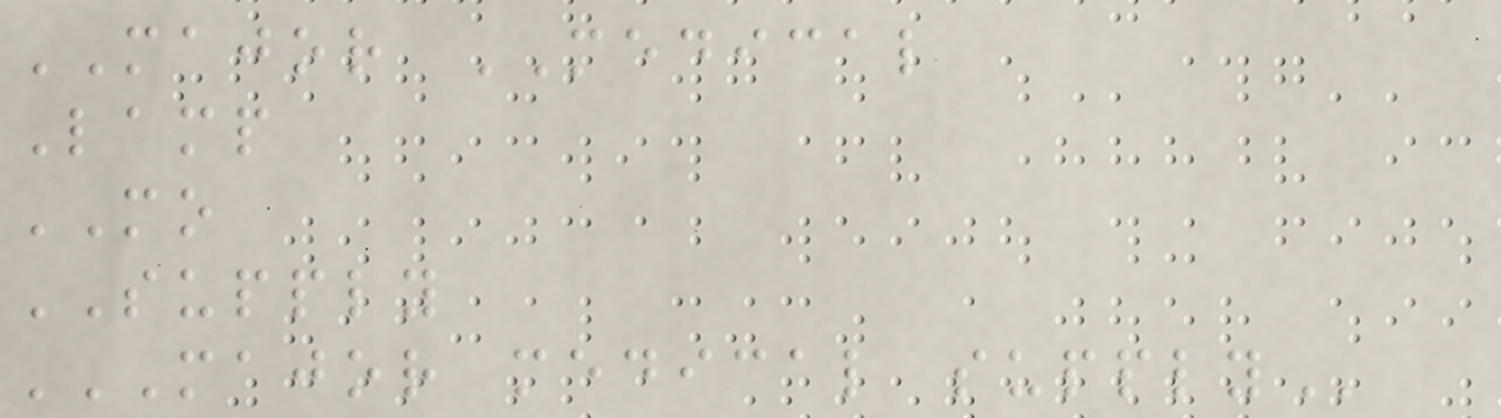MAJOR MEDICAL
Lamp
MO
SUPPLY
MAJOR MEDICAL SUPPLY
